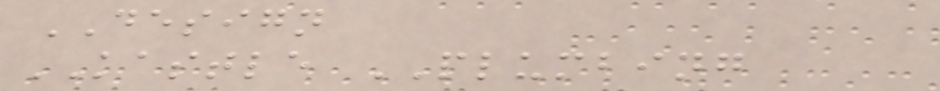DESIGN
KASTLE PLUMBING
